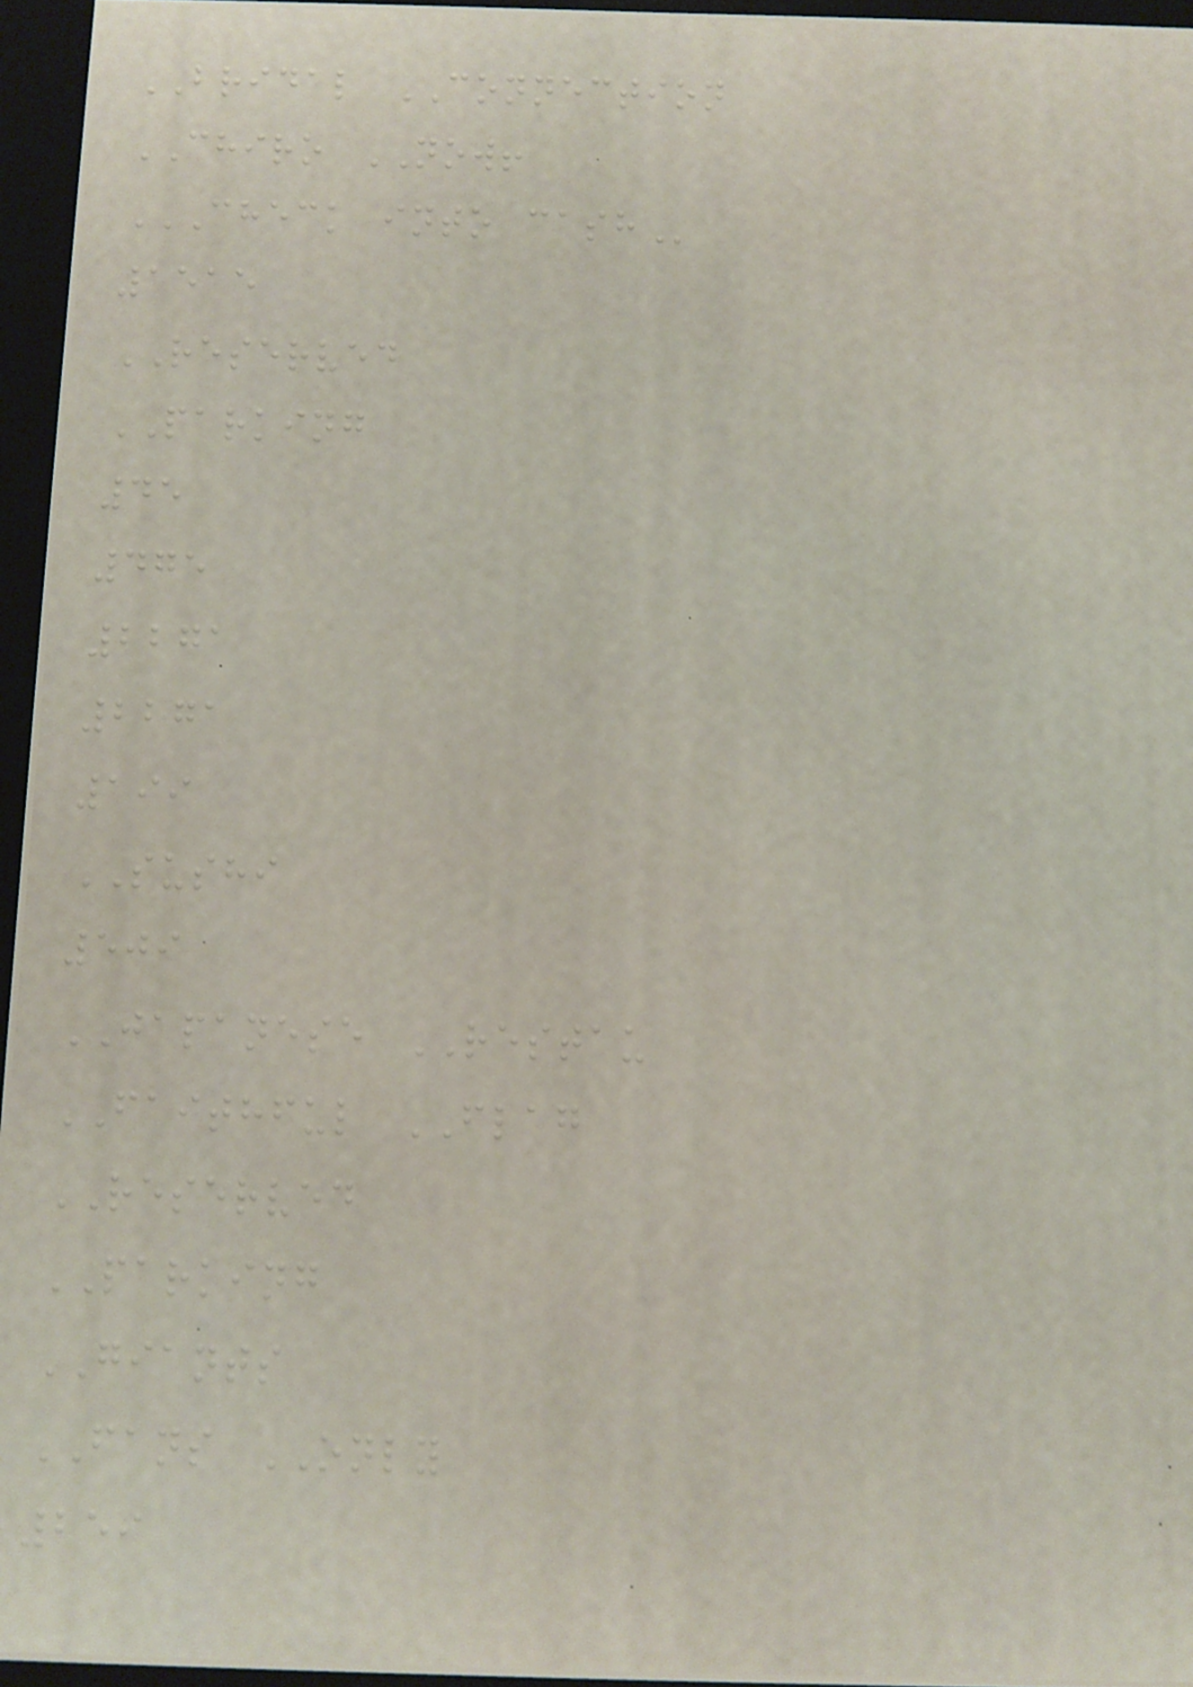BRIDAL CONNECTION
CHIRO NOW!
CHECK INTO CASH
1515
RESERVED
PARKING
45
475
2271
2271
199
SUSHI
509
JAPANESE RESTAU
FAITHFUL FLAG
RESERVED
PARKING
GIANTS
FANS ONLY
259
